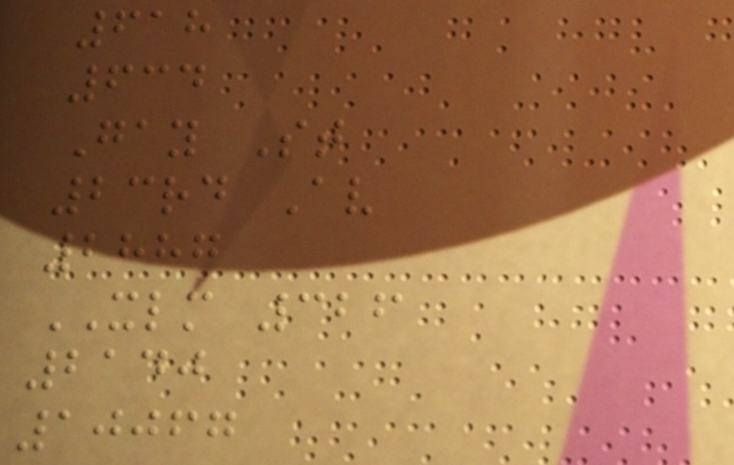618
634
Gay St
23rd Av
2887
XLM 326
2140
10067
